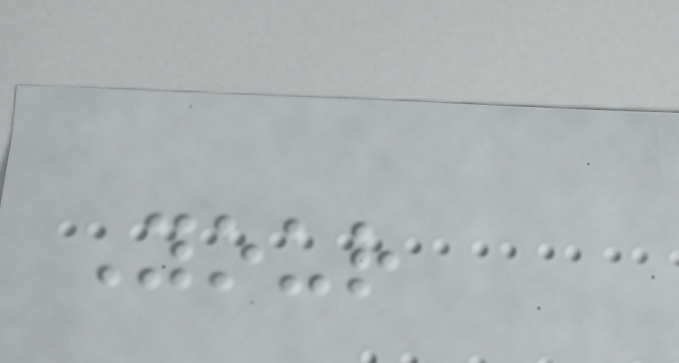Your
